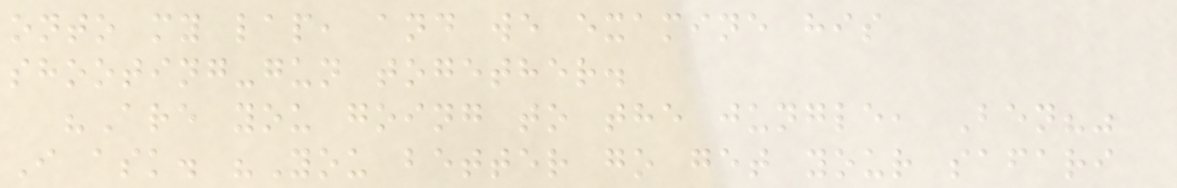onto my lap, and we examine his
shooting-gun together.
"Are you going to the jungle, Ben?"
I ask. "You better go get your safari
